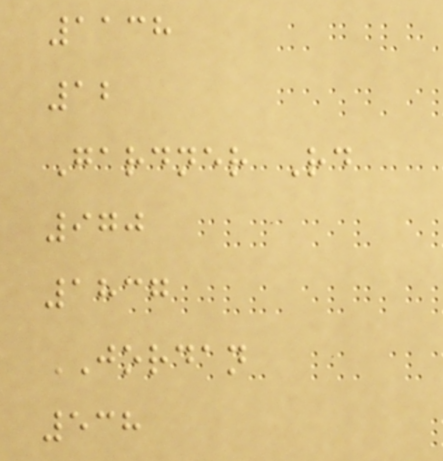1138
12
Gardner Rd
970
1837
JORDAN
538
